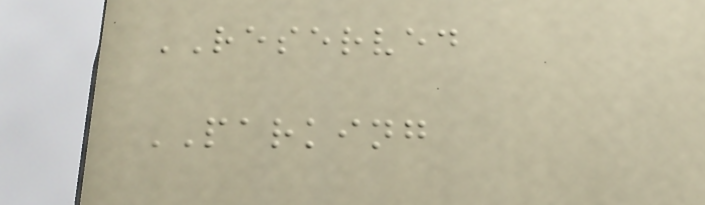RESERVED
PARKING
